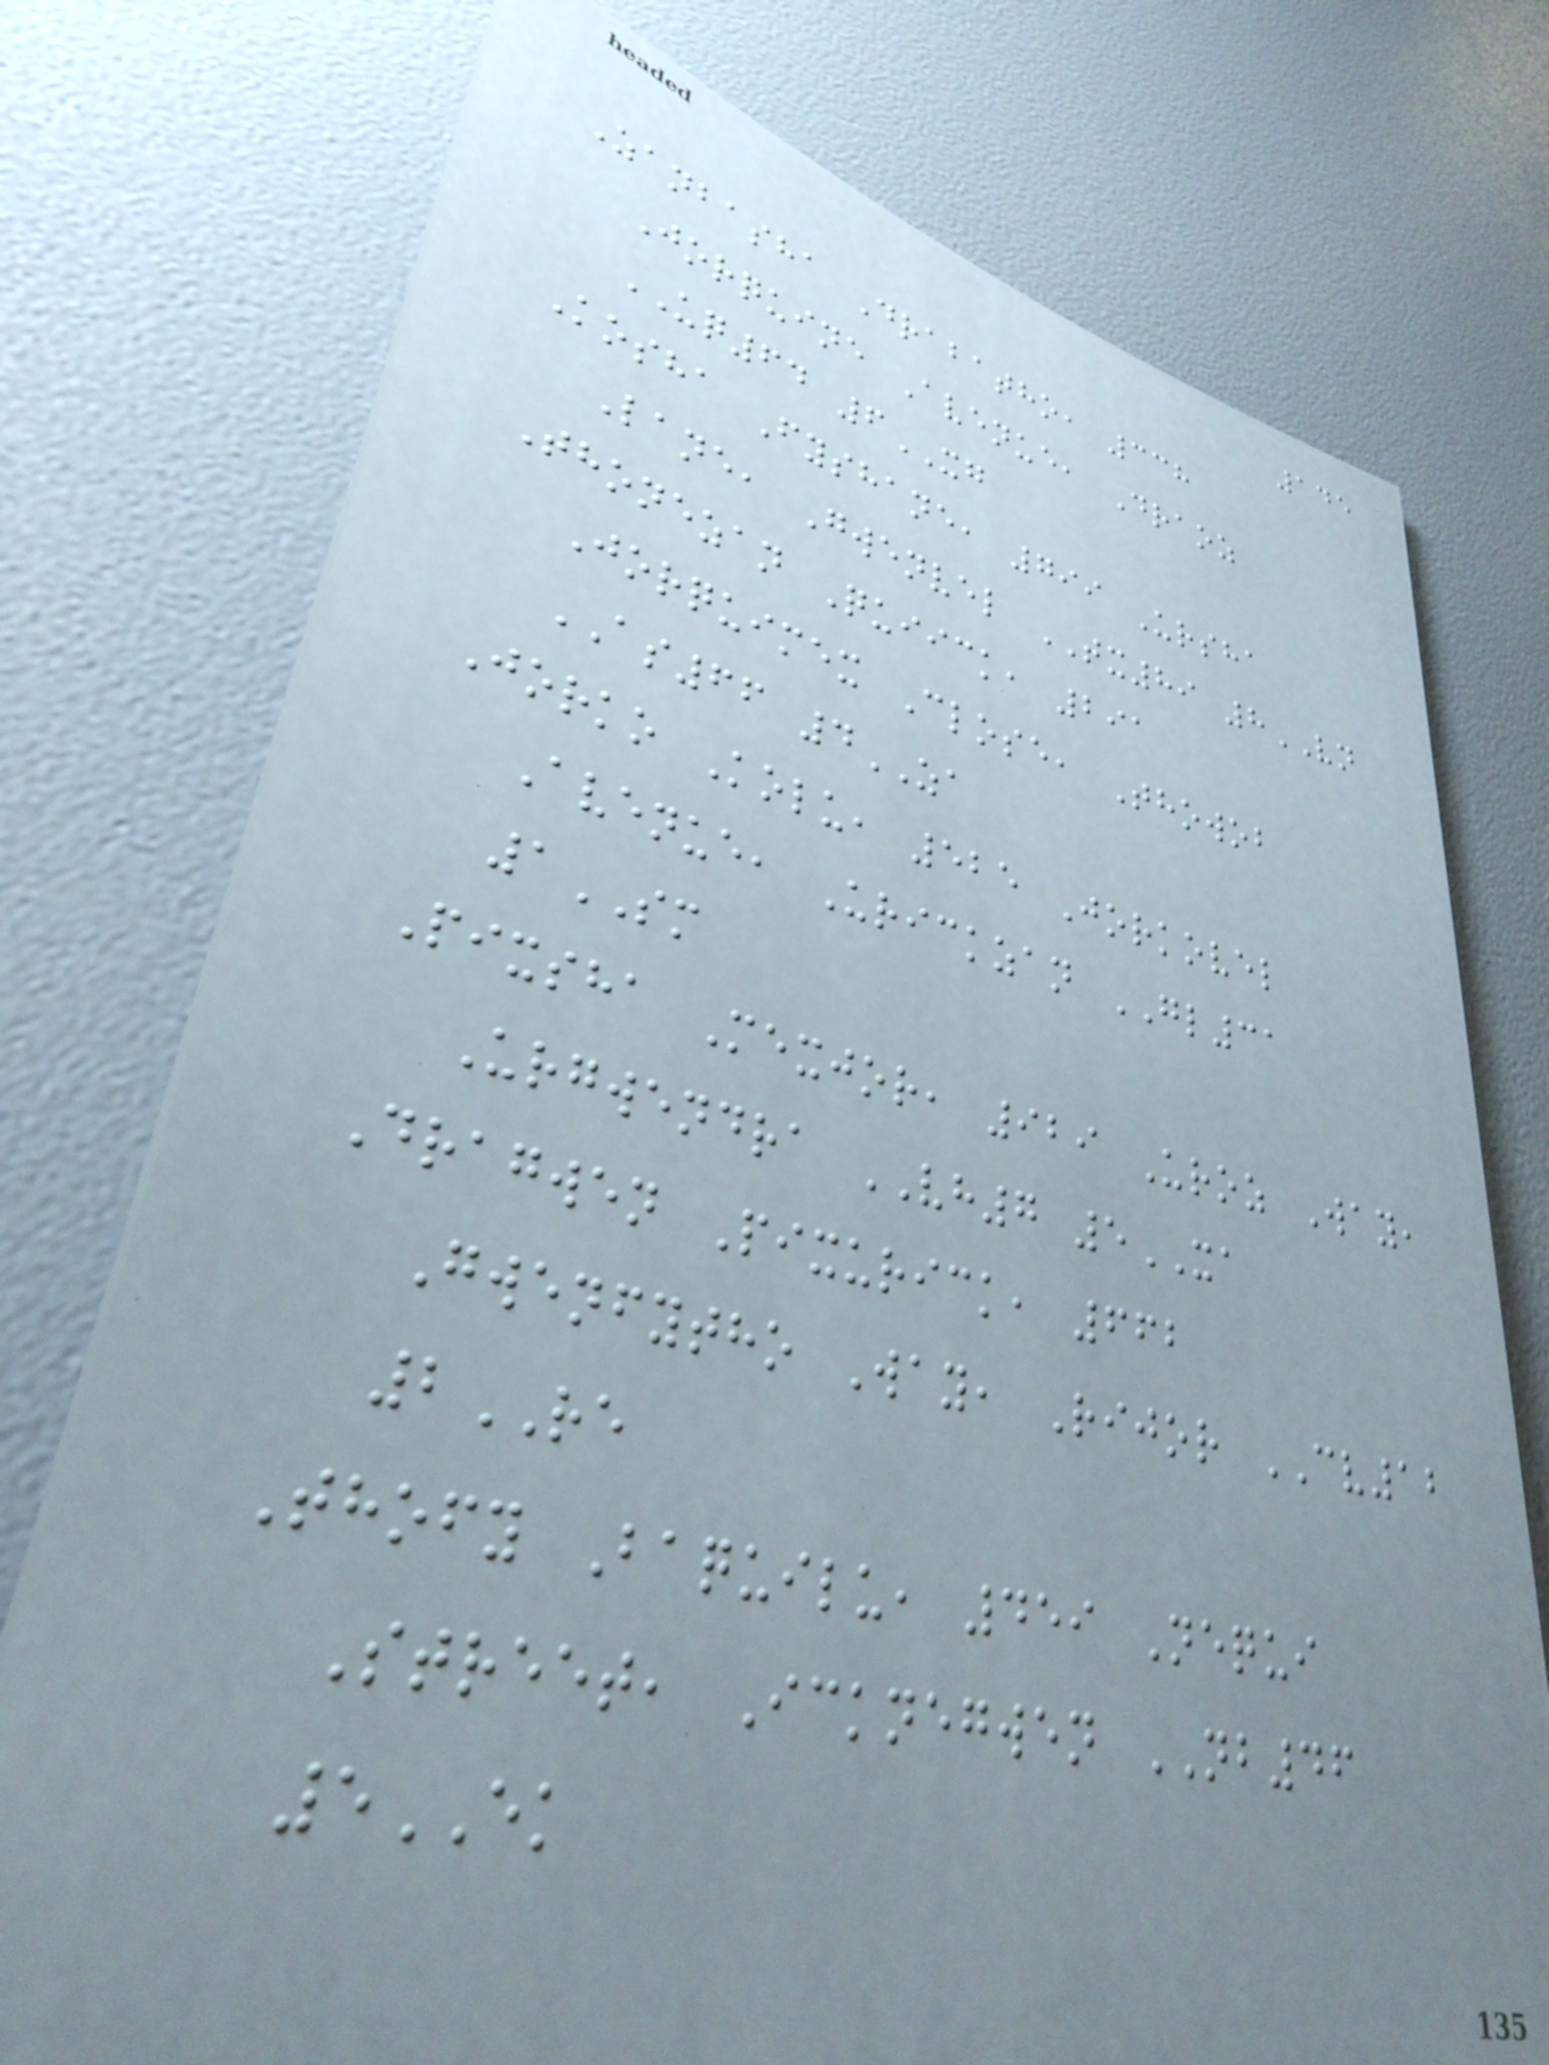145
Zanbasha Drabatho, 338
Jorquine Avenue, Draoz
UQ64 6XG
Kosha Fyshane, 799 Ursha
Lane, Gwenvel TX89 8VN
Thonezan Quiick, 291
Jorquimex Close, Thowob
AS66 4ZA
Jorko Kolu, 525 Jorkovel
Avenue, Urickzan GL31
1SM
Pixsha Mexjor, 929 Uroz Way,
Urgwendra VH7 5XA
Dragwen Pixurick, 662
Gwenfytho Way, Rijor CV12
2RE
Thofy Baquilu, 459 Nequi
Street, Icknegwen NB46
5EK
